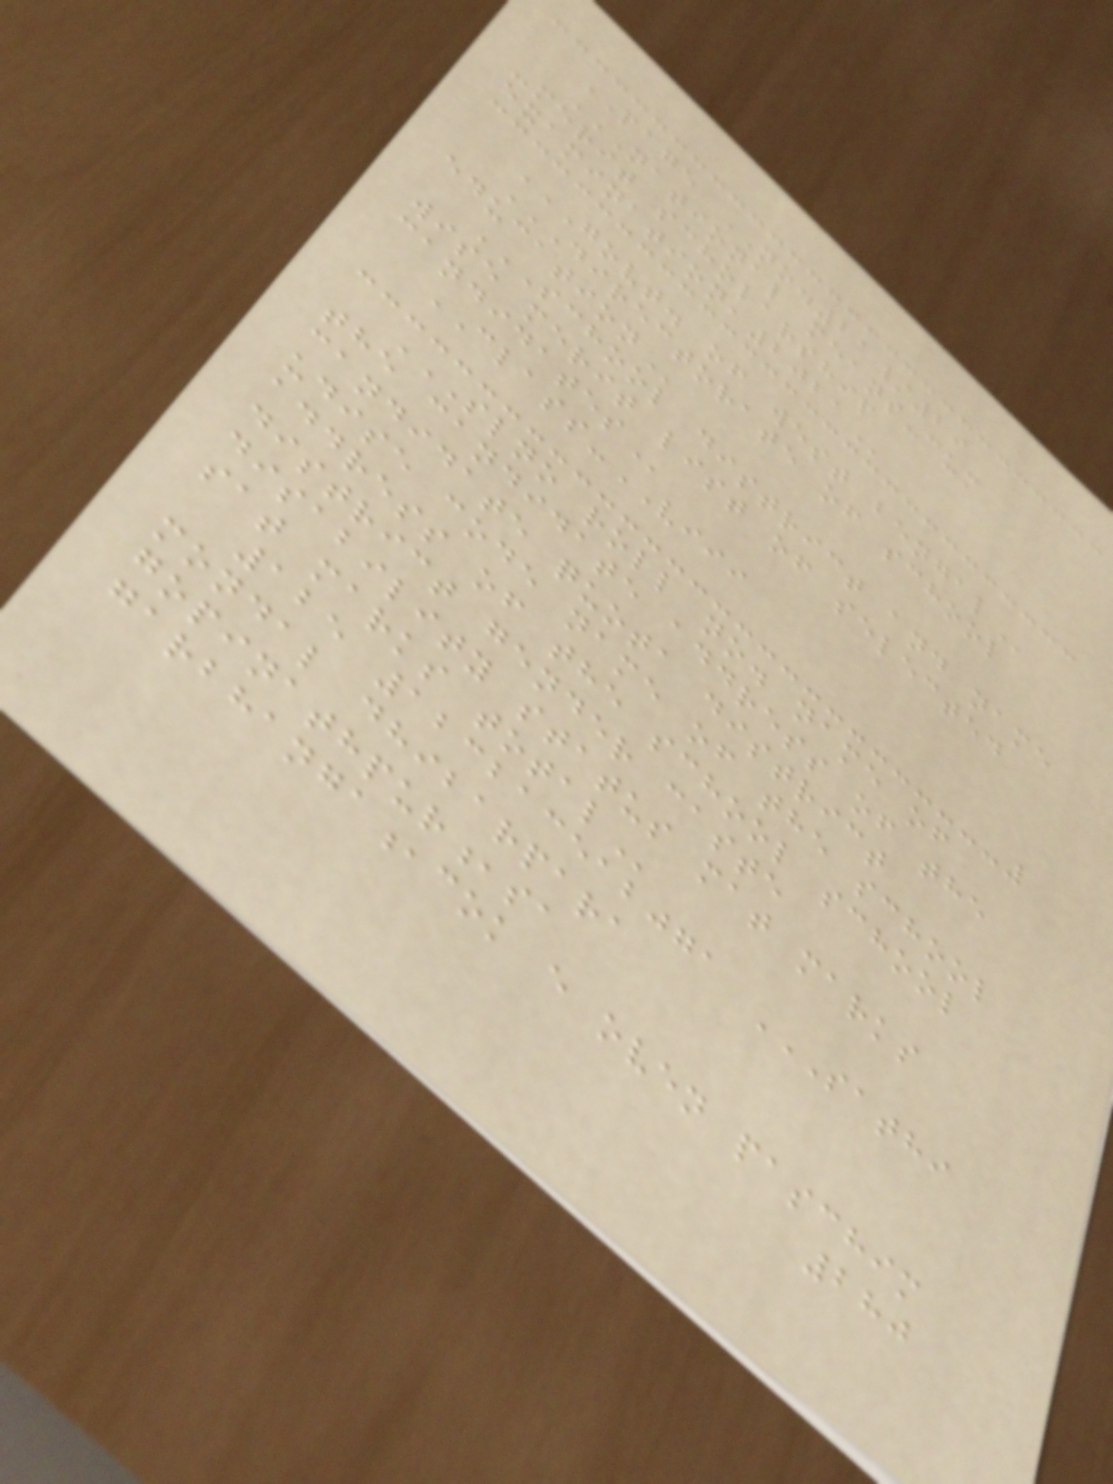PAGE NO.21/29
NATIONAL MEANS-CUM
-MERIT SCHOLARSHIP
EXAMINATION,2021
GOVT. OF WEST BENGAL
DIRECTORATE OF SCHOOL
EDUCATION
SCHOOL DISTRICT AND NAME
WISE MERIT LIST OF SELECTED
CANDIDATES
CLASS-VIII
SLNO ROLL NO. NAME OF
THE CANDIDATE ADDRESS OF THE
CANDIDATE QUOTA DISTRICT
UDISE CODE NAME OF THE SCHOOL
ADDRESS OF THE SCHOOL SCHOOL
DISTRICT GENDER CASTE
DISABILITY STATUS MAT MARKS
SAT MARKS TOTAL
125 123213512071 SATHI
MONDAL DHIBARPARA
GOPINATHPUR,SA
GARBHANGA,COK E OVEN PASCHIM
280
